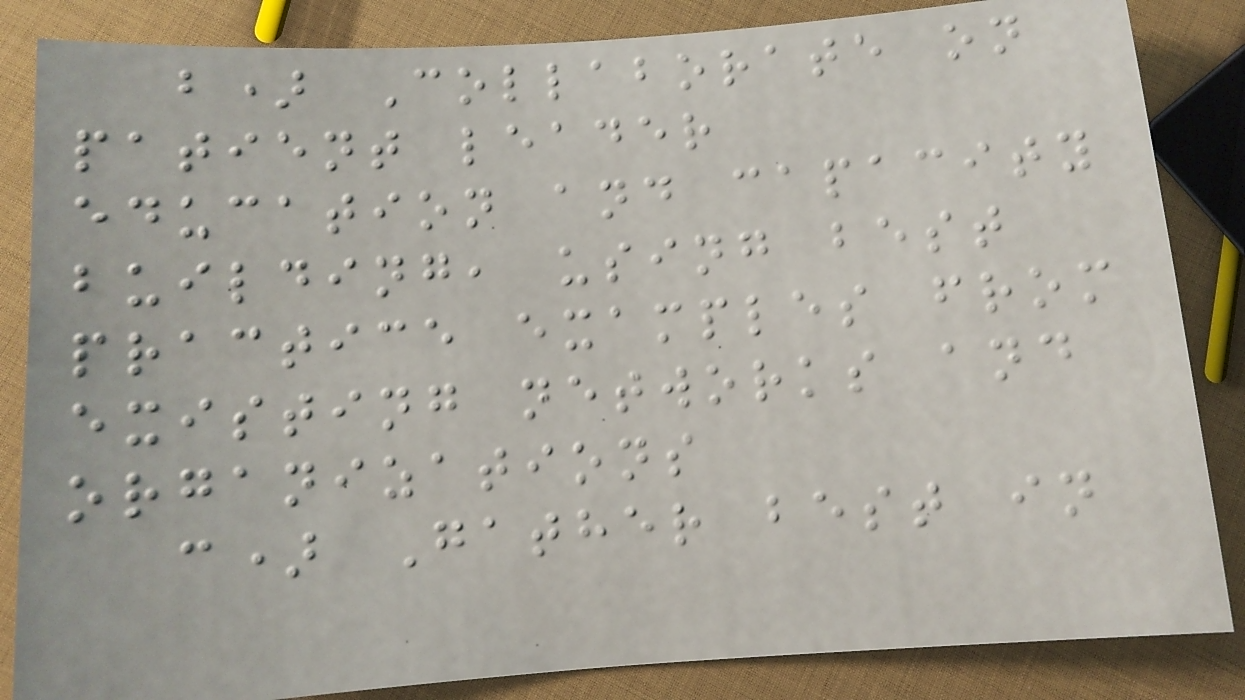b) Collaborate on
patient leader
education and capacity
building, using best
practice examples from
existing networks and
organizations
c) Gather best in
